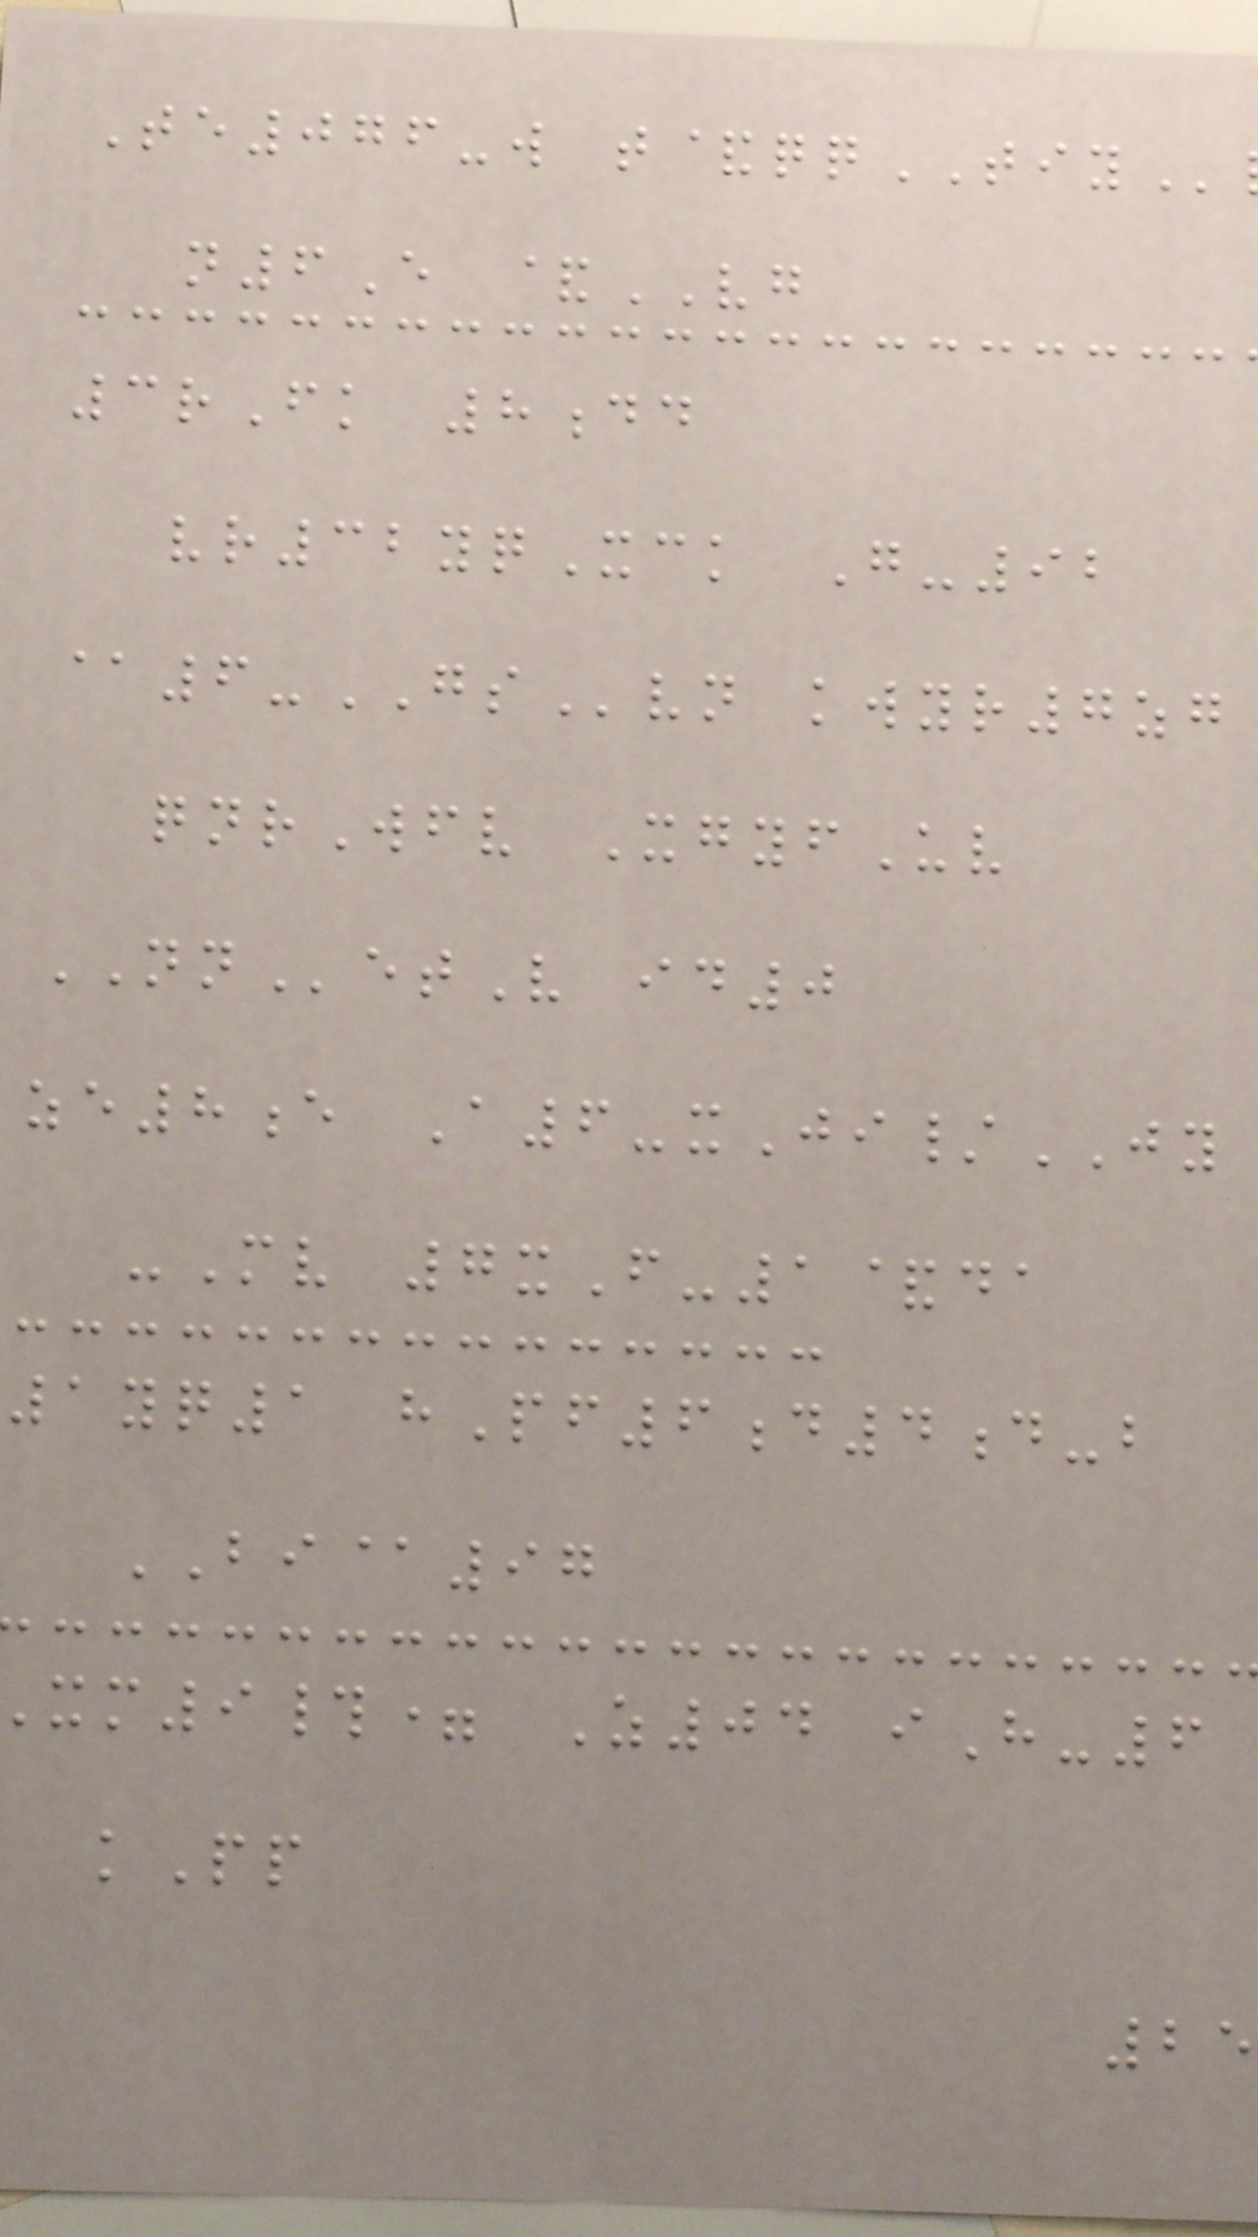Te076-w t&qqTIY
n6E &VG
3rFk 8dd
vr32yqXck G-92
@6-GSvn kwyr7zg
qnrWfv XgyfUv
NNetV id0
ze8e A6-xJi/JY
-Mv 7xF-1&da
1yq1 hPf6d4d-b
BI@97
xm9#= Z04 iH-6
kPp
25
